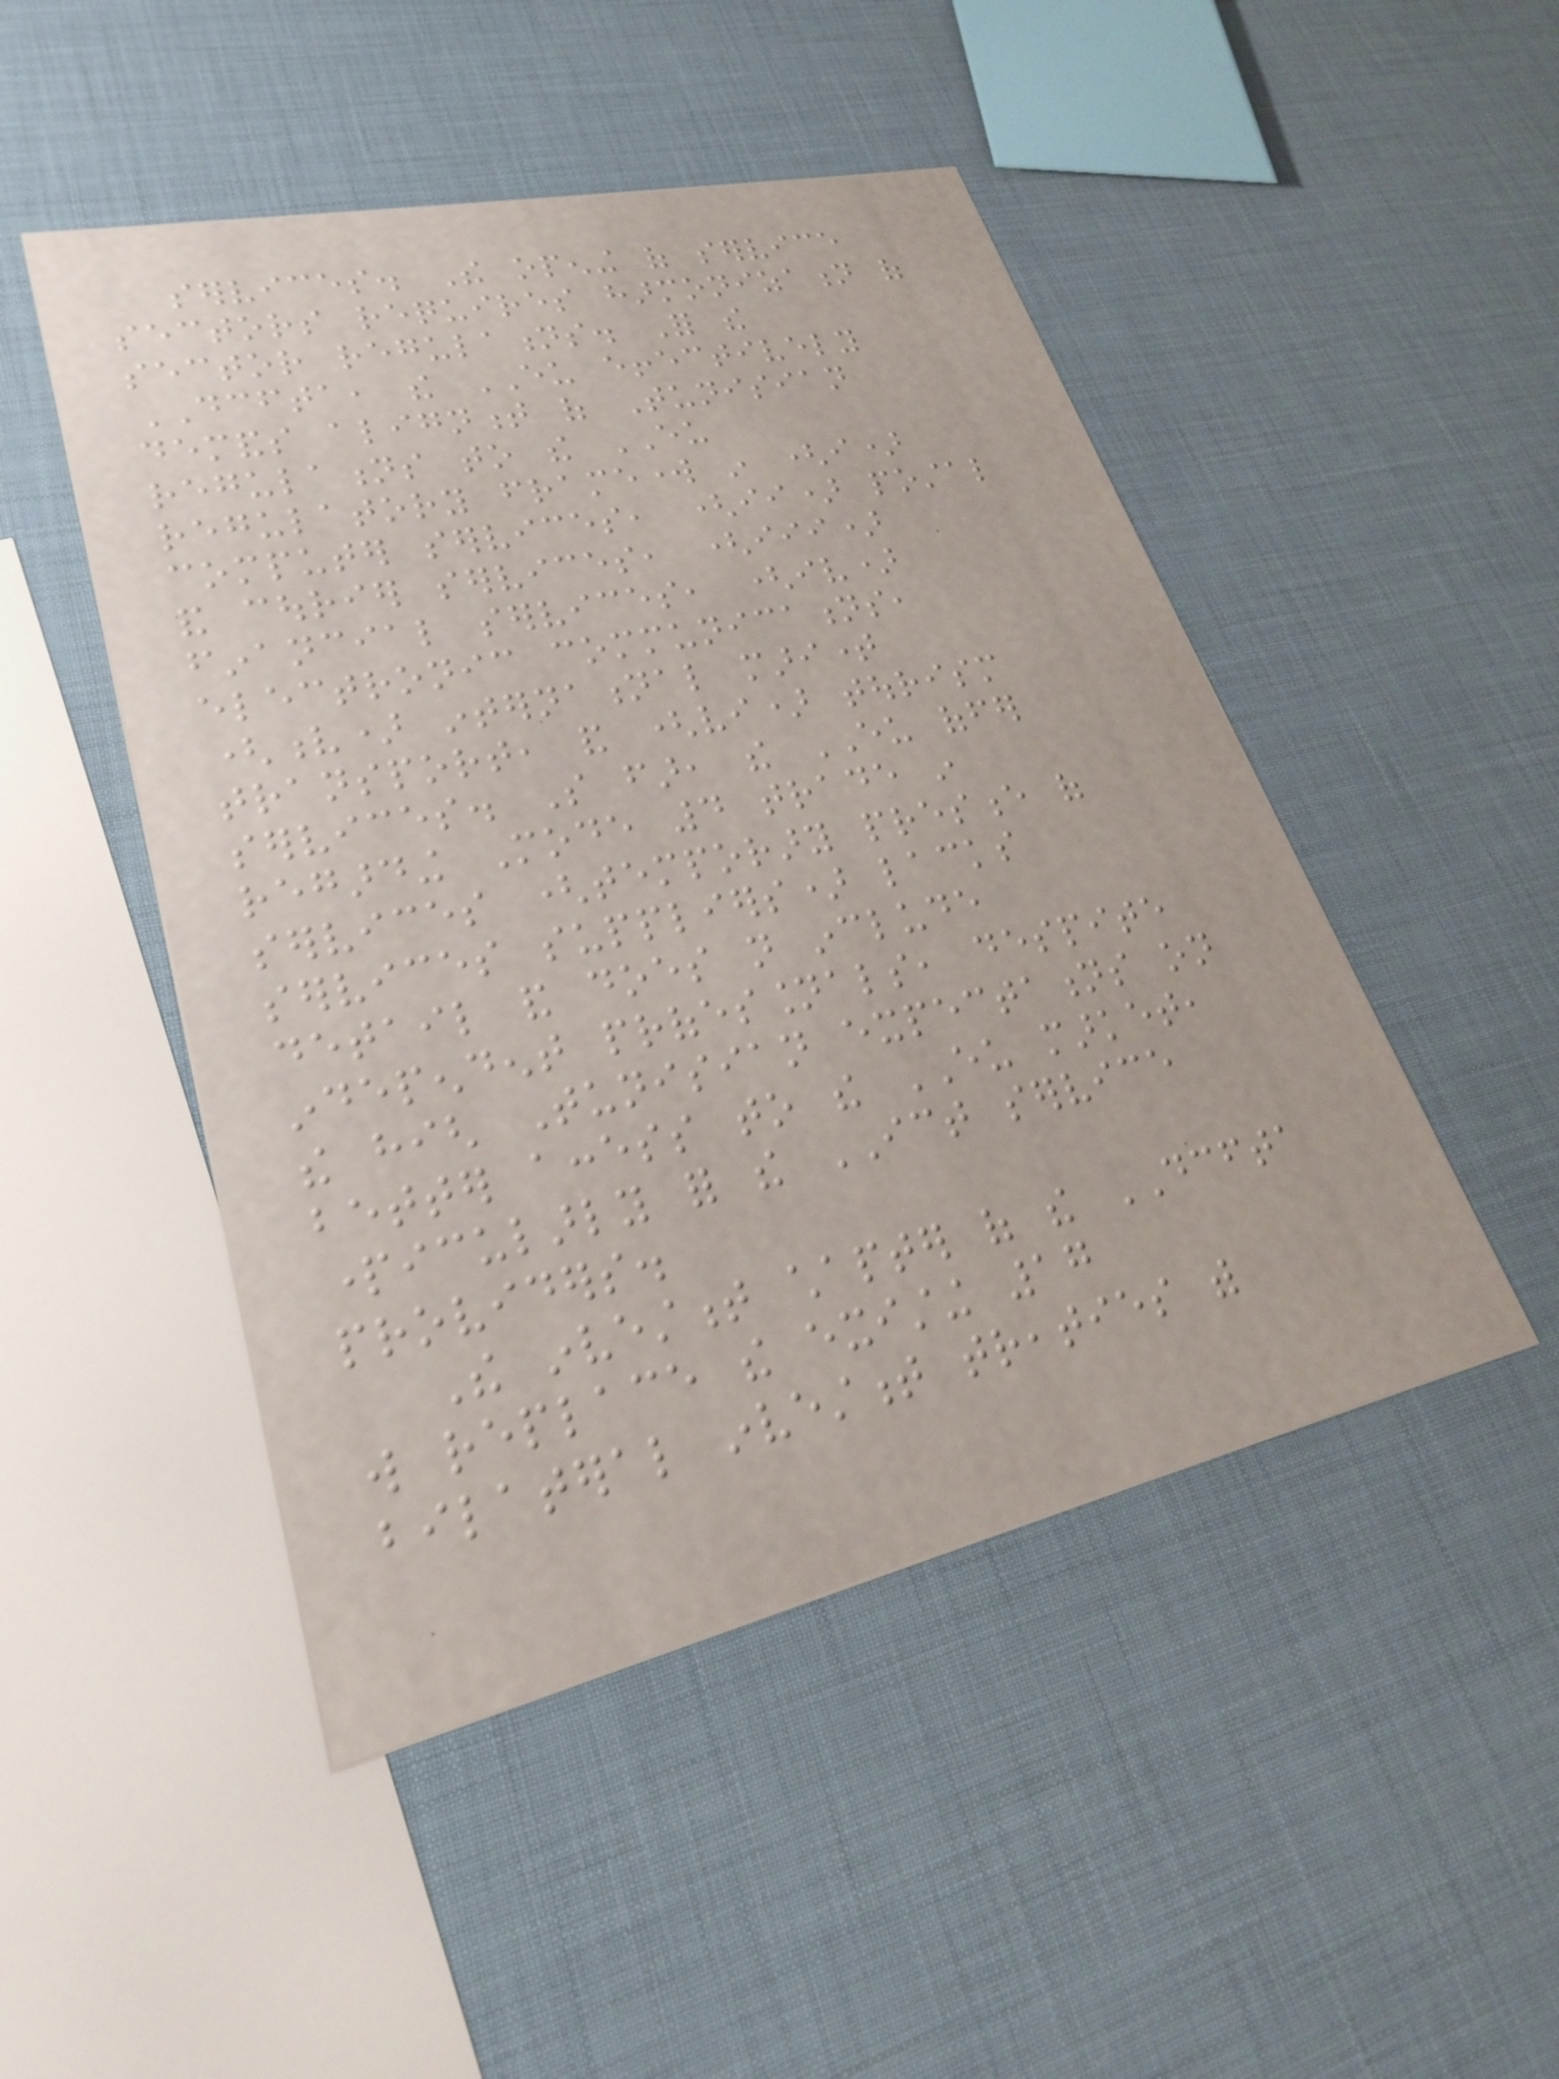services. The opening of service
sectors requires harmonization of
sector regulations. For the
DCFTA, the EU effectively
demands alignment of Tunisian
regulations to the EU
regulatory framework in (i)
computer services, (ii) postal
and courier services, (iii)
financial services, (iv)
electronic communications,
(v) international maritime
transport, and (vi) tourism
services. So far, the EU offer
regarding Mode 4 trade in
services (temporary presence of
services suppliers) lacks
detail and does not include
independent professionals, despite
the high Tunisian expectations on
better access to the EU market,
particularly for the ICT service
providers.
The investment chapter of the DCFTA
will replace the existing 17
bilateral investment treaties with
